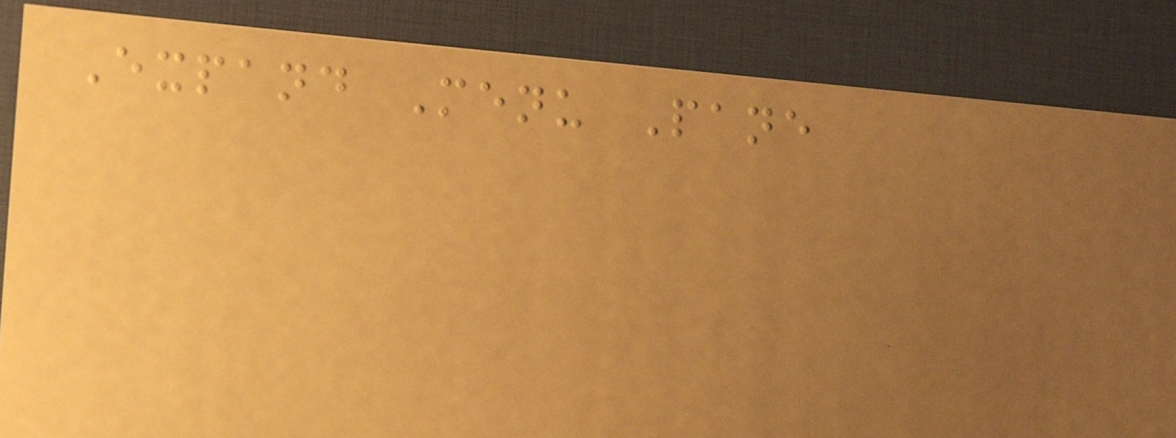Expand Menu Pane
